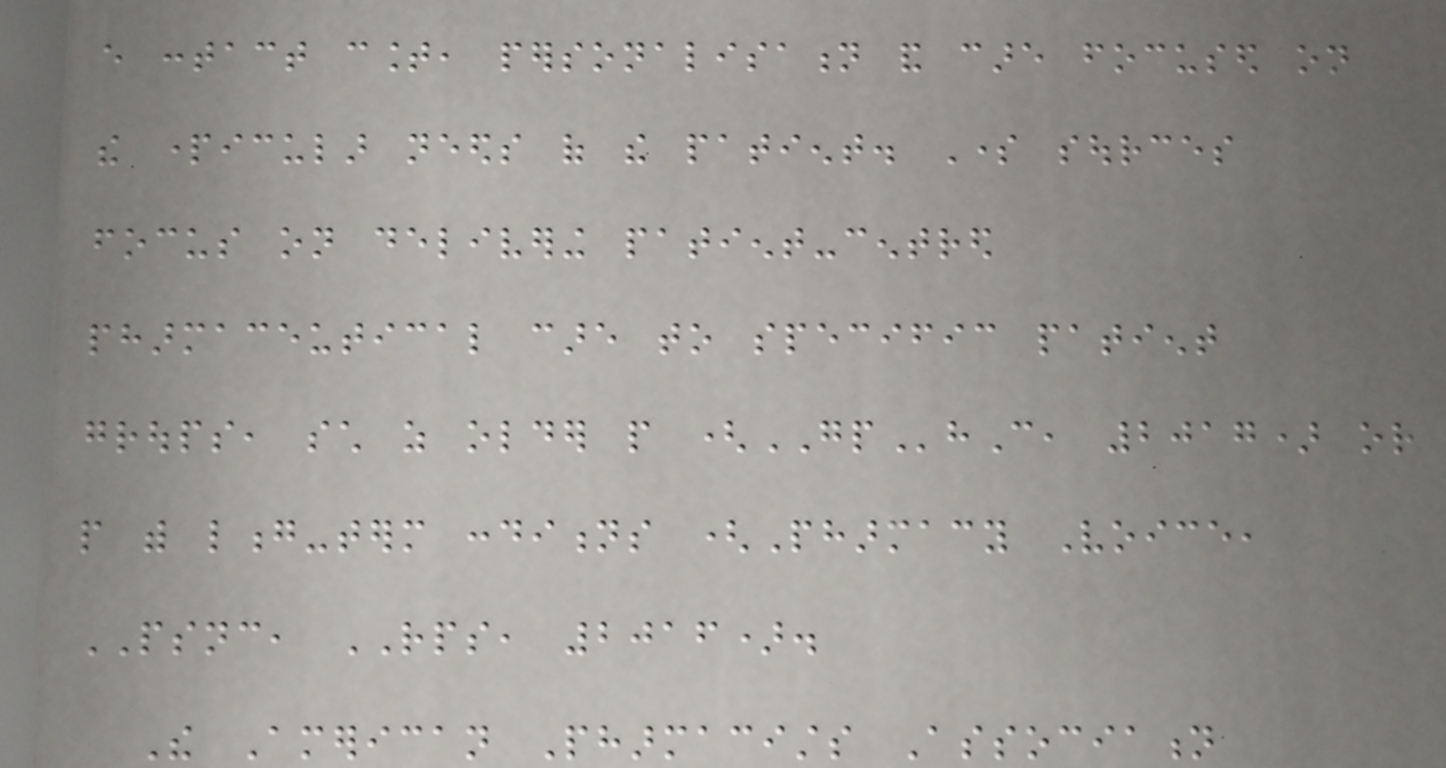every contact count, personalisation and care focused on
the particular needs of the patient. Some sources
focus on delivering patient-centred
pharmaceutical care to specific patient
groups, such as older people (GPhC, 2017) or
people with long-term conditions (Pharmacy Voice,
PSNC, RPS, 2016).
The American Pharmacists Association
